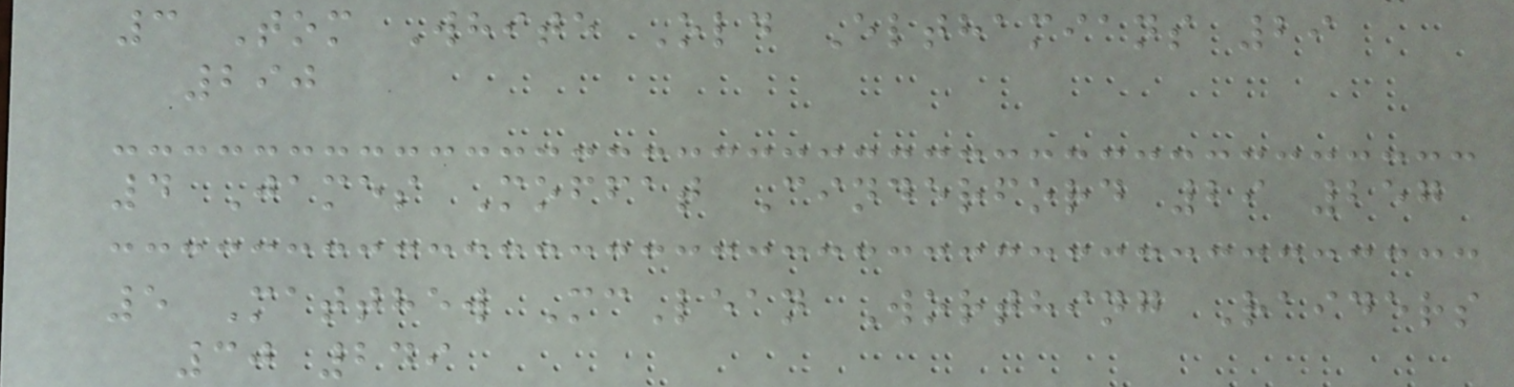3 Tom White Old Elthamians 29
290
4 James Moffat Cinderford 29 257
5 Matthew McLean Worthing Raiders
30 249
